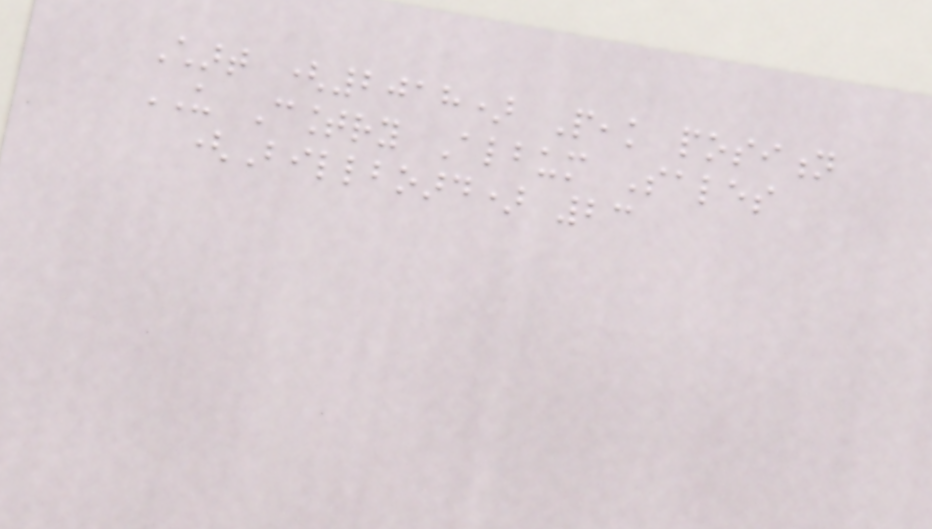Chart (2018) Peak position
US Country Album Sales
(Billboard) 23
